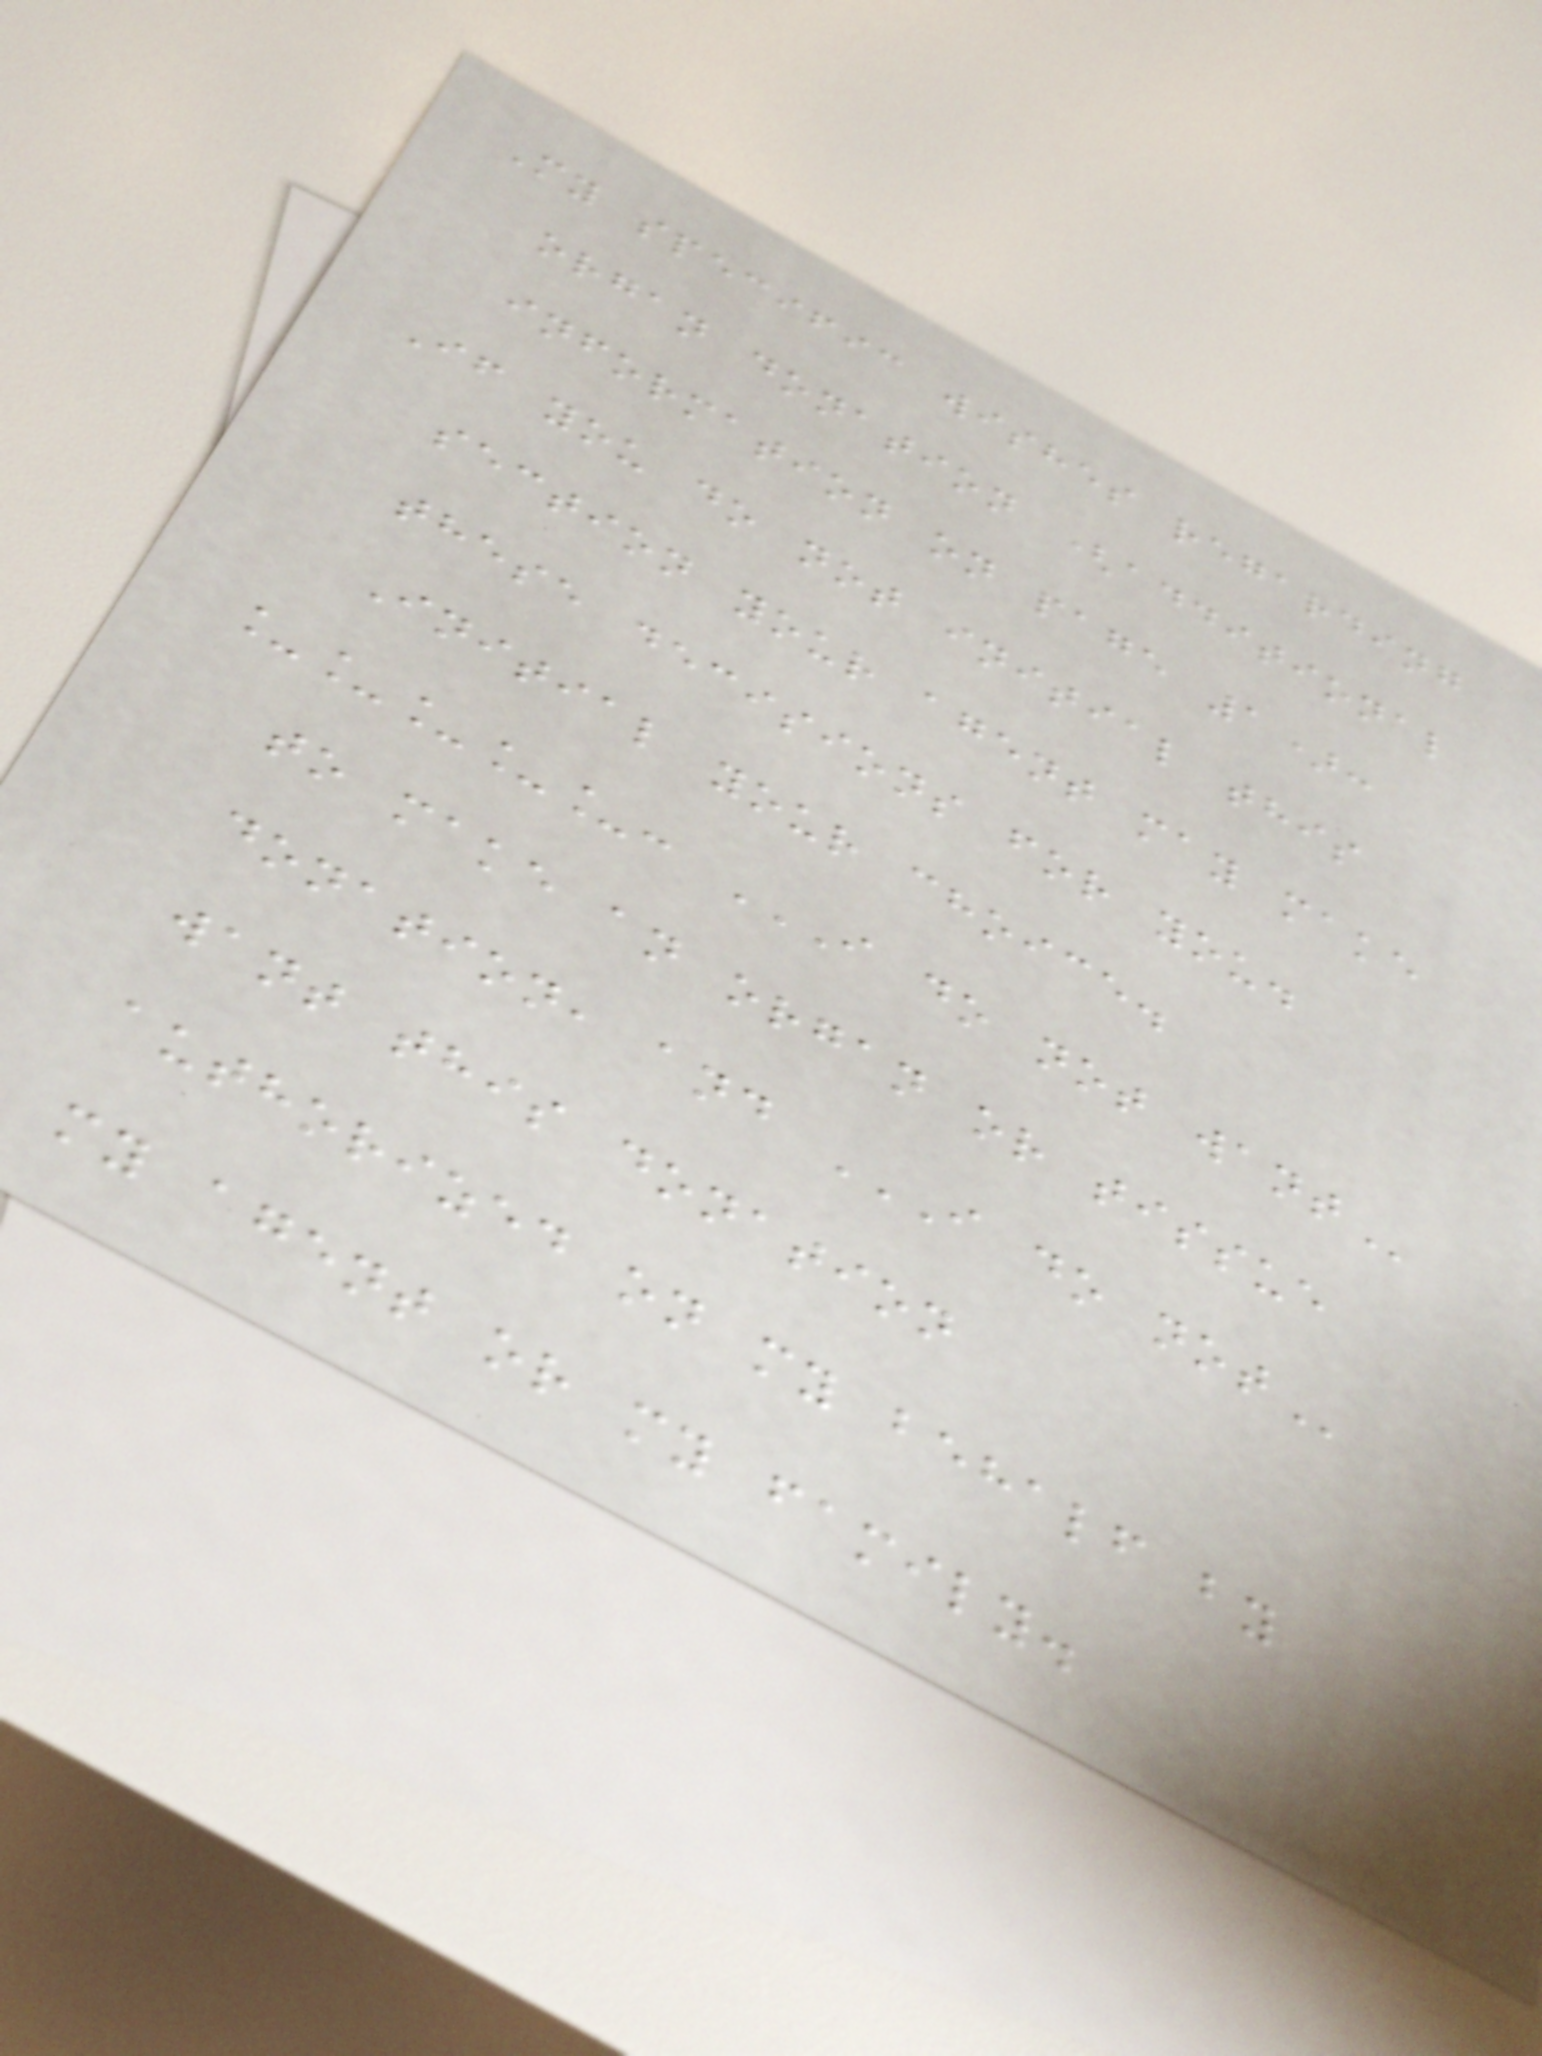My specific wishes regarding
organ donation (additional
information on page 1):
If you do not initial this
section your agent may make
these decisions for you.
Initial your choice.
_____: I DO NOT WANT
to make an organ or tissue
donation, and I DO NOT
want this donation
authorized on my behalf by
my agent or my family.
